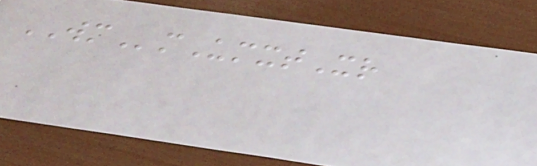WMmUmxtXr
